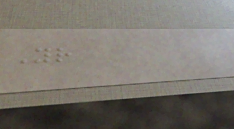Your
